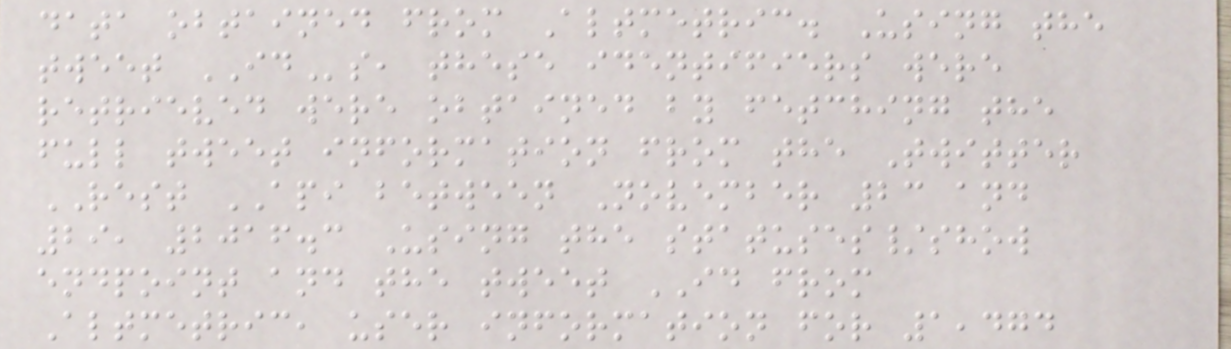data obtained from Altmetric. Using the
tweet IDs, these identifiers were
retrieved were obtained by fetching the
full tweet information from the Twitter
REST API between November 23 and
29, 2016.3 Using the statuses/show
endpoint and the tweet ID from
Altmetric, user information for 1,474
